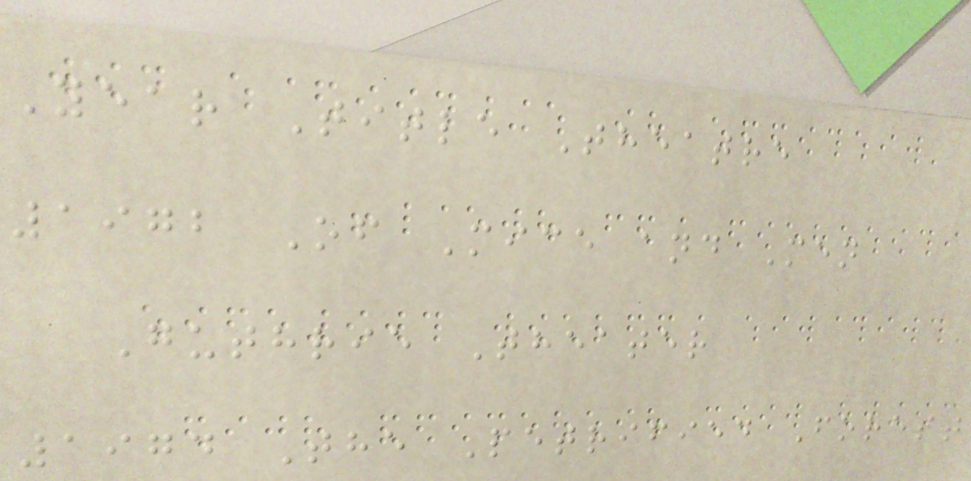Year Title Theatre
1972 Of Mice and Men
Guthrie Theater
1974 The Petrified Forest
